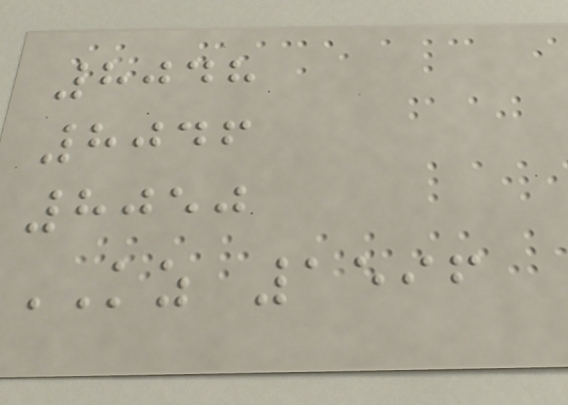8048
8046
8050
KZ 1596
